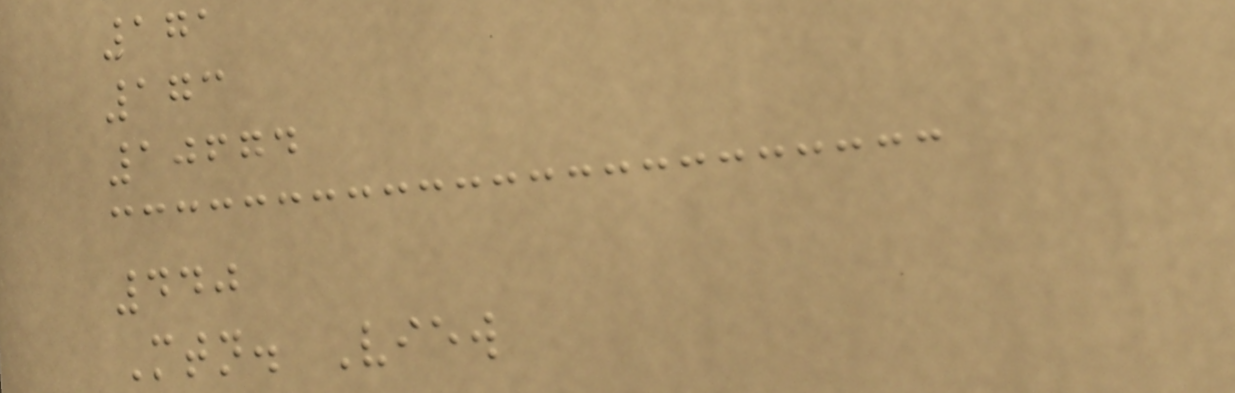171
173
10674
440
Mtn. View
